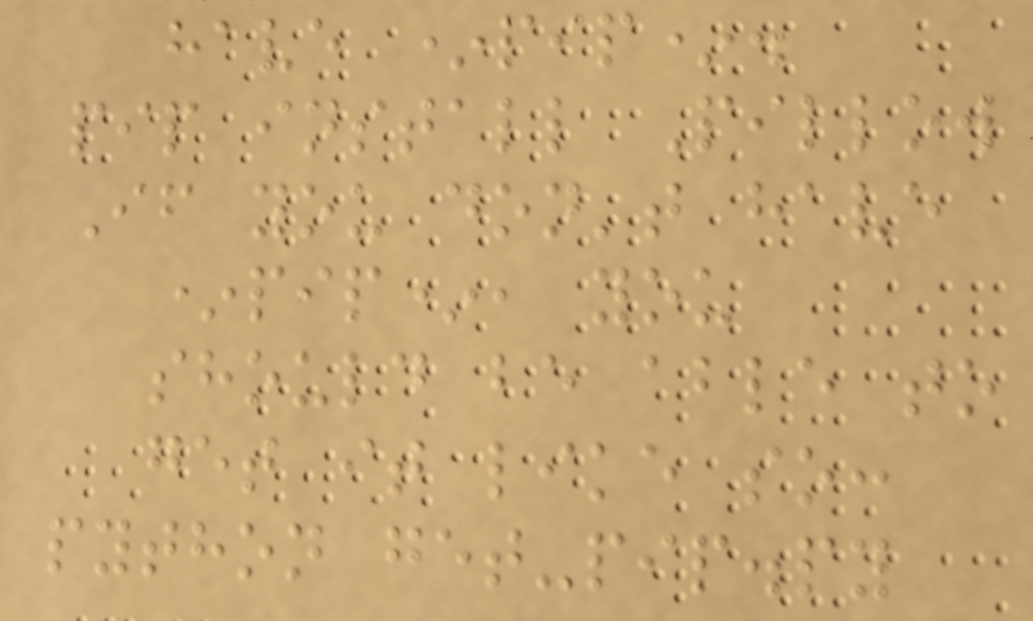have *pip*.
pip install Pillow
If you don't have
*pip*, you
should be able to
get it like so:
python get-pip.py
